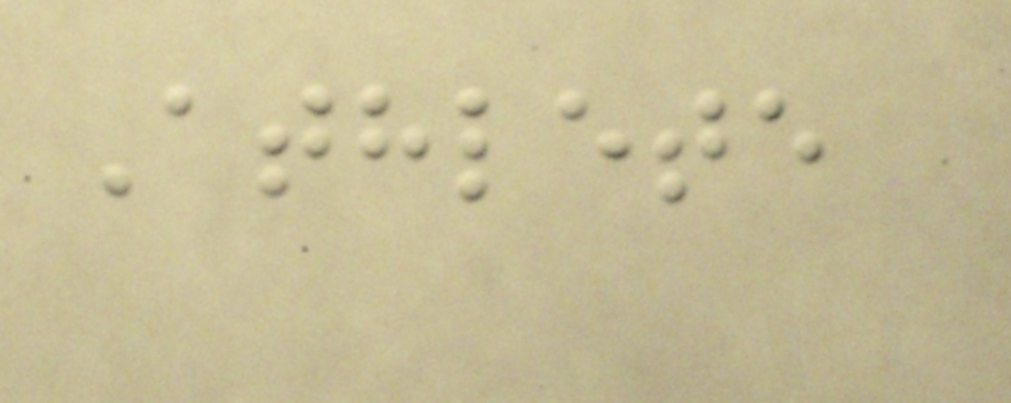Athlete
